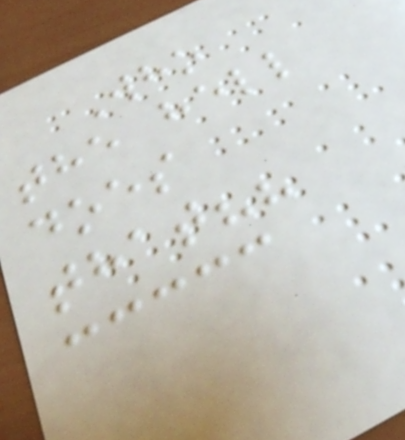Who
the hell
does
that??
